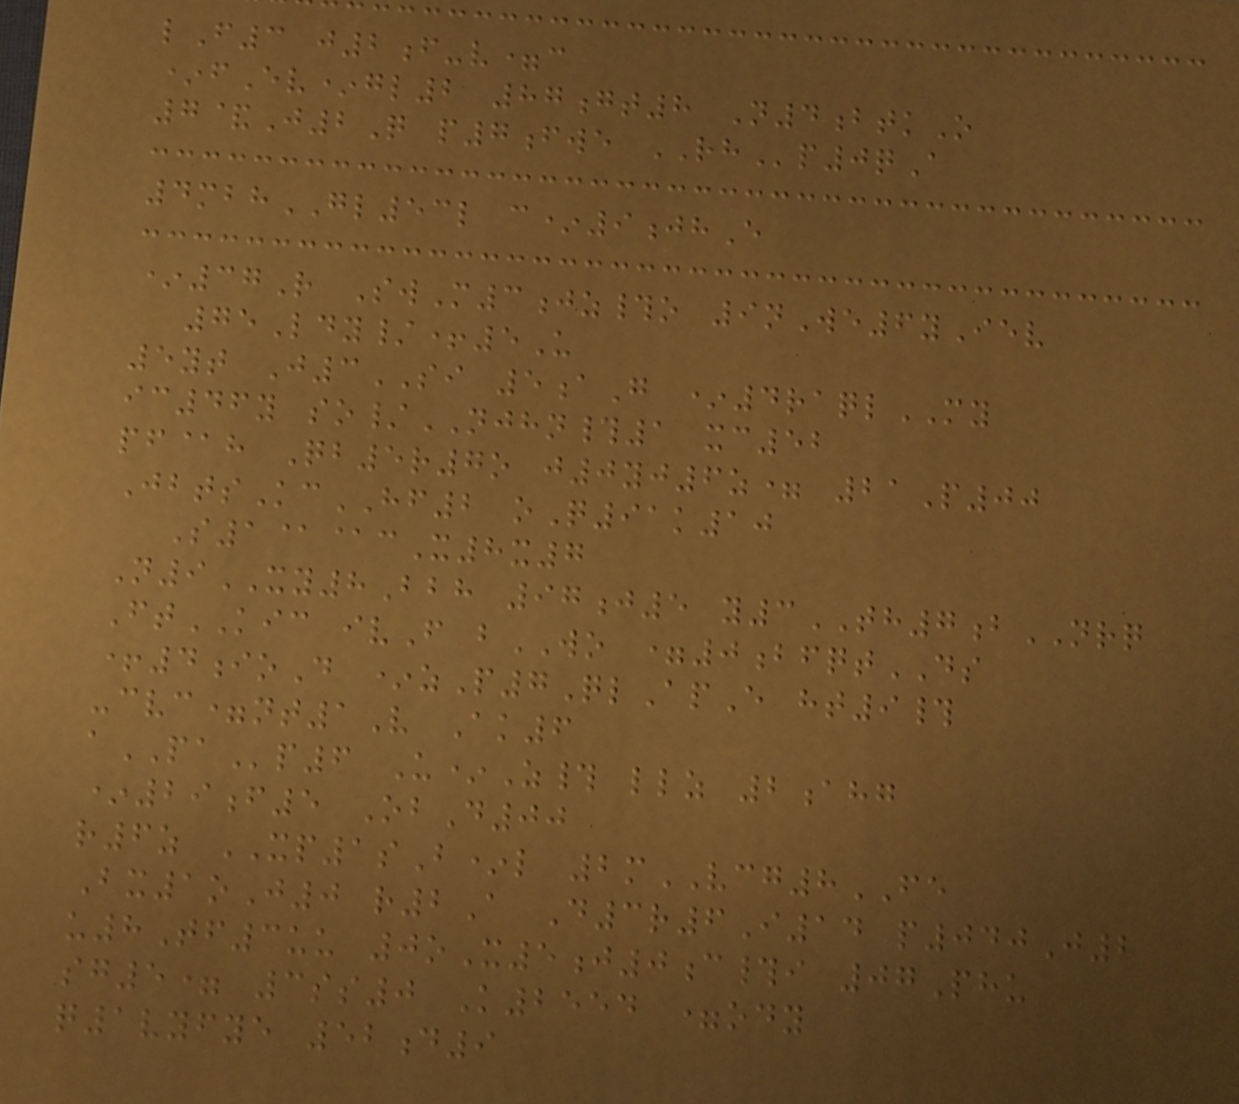lF3 j2f-v=c
*fEv*gl2 87gt8 N4btkO
7&J2Q p7fwe RHp0qA
4mbhGL53l c*9jhE
*37R SwM3jz#o 9nWe6yIev
75Ldy/+5U
5yt J3SI 5aG *4raqlMY
ic46y so/NJHN#1 xc52
pf@h Qb5r7o j0yj6z= 21P00
JbtsKcHF2 oQ91k10
S1@@cX8x7
N9XY8Bbh 97j5 y3TH7bNRQ
FtKIC ivF bWO =0bfqtDS
+4ioD *zP7QlApE ht9#
-cvc=nt1V Ak6
aPAp6 U*Z# llz 2ahg
*29f5 ObD00
r6z XP1sB*l 2mVCG8FE
Bx1oJ0 r2A D3r6I14 p040J2
u8Tf3uu 0oX5j0c#i 07Phu
sg5= 3ss0 K2554 =ody
q1vyfye 52d9
